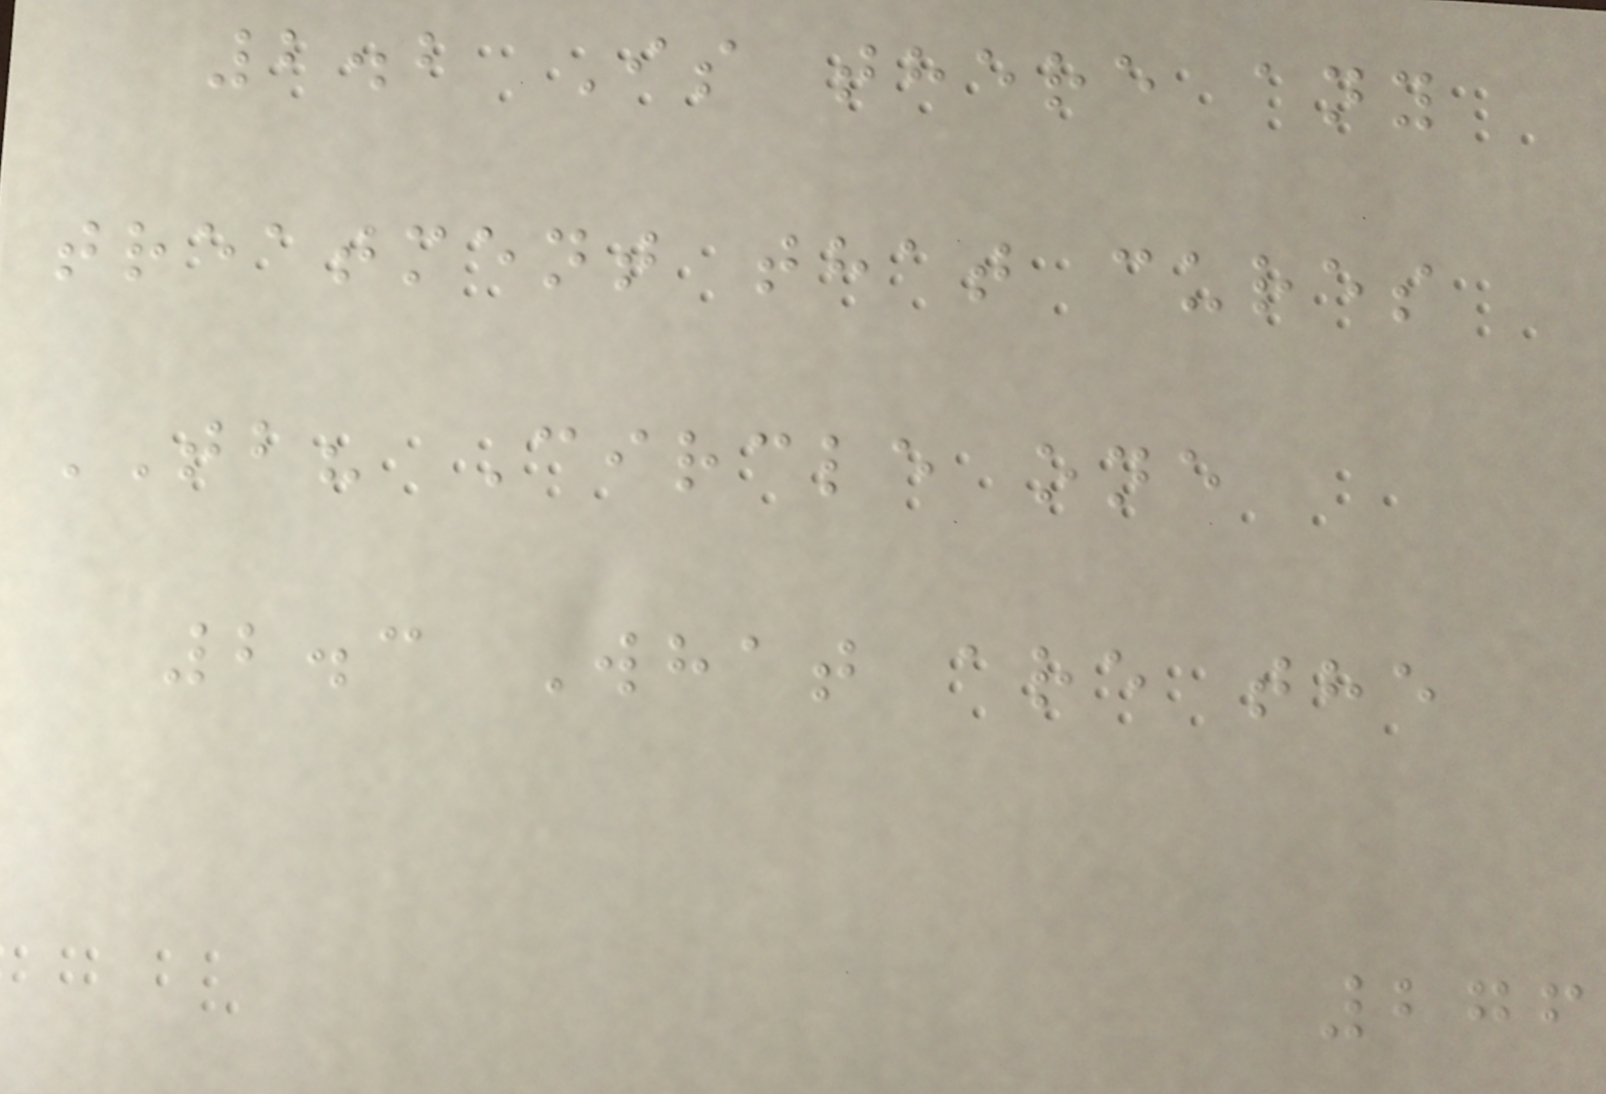2.2 Is there any
treatment that cures
TB? Circle one
2.3 What are the
276
